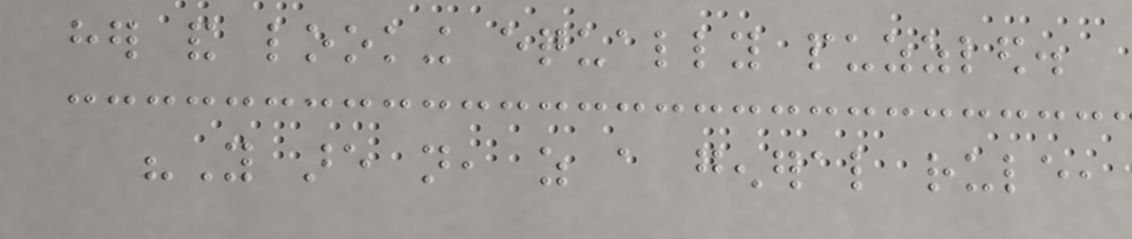her and looking equally puzzled.
"You are not, as a general rule,
